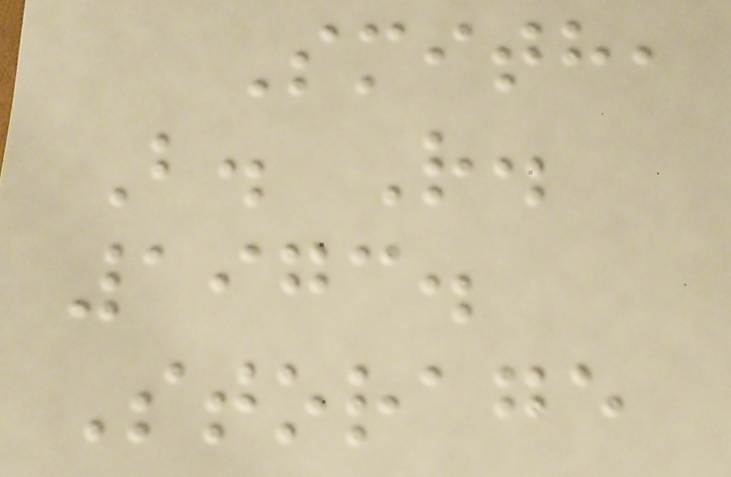Smith,
B. R.
1973.
Storage
